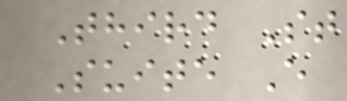Third St
Suite E
